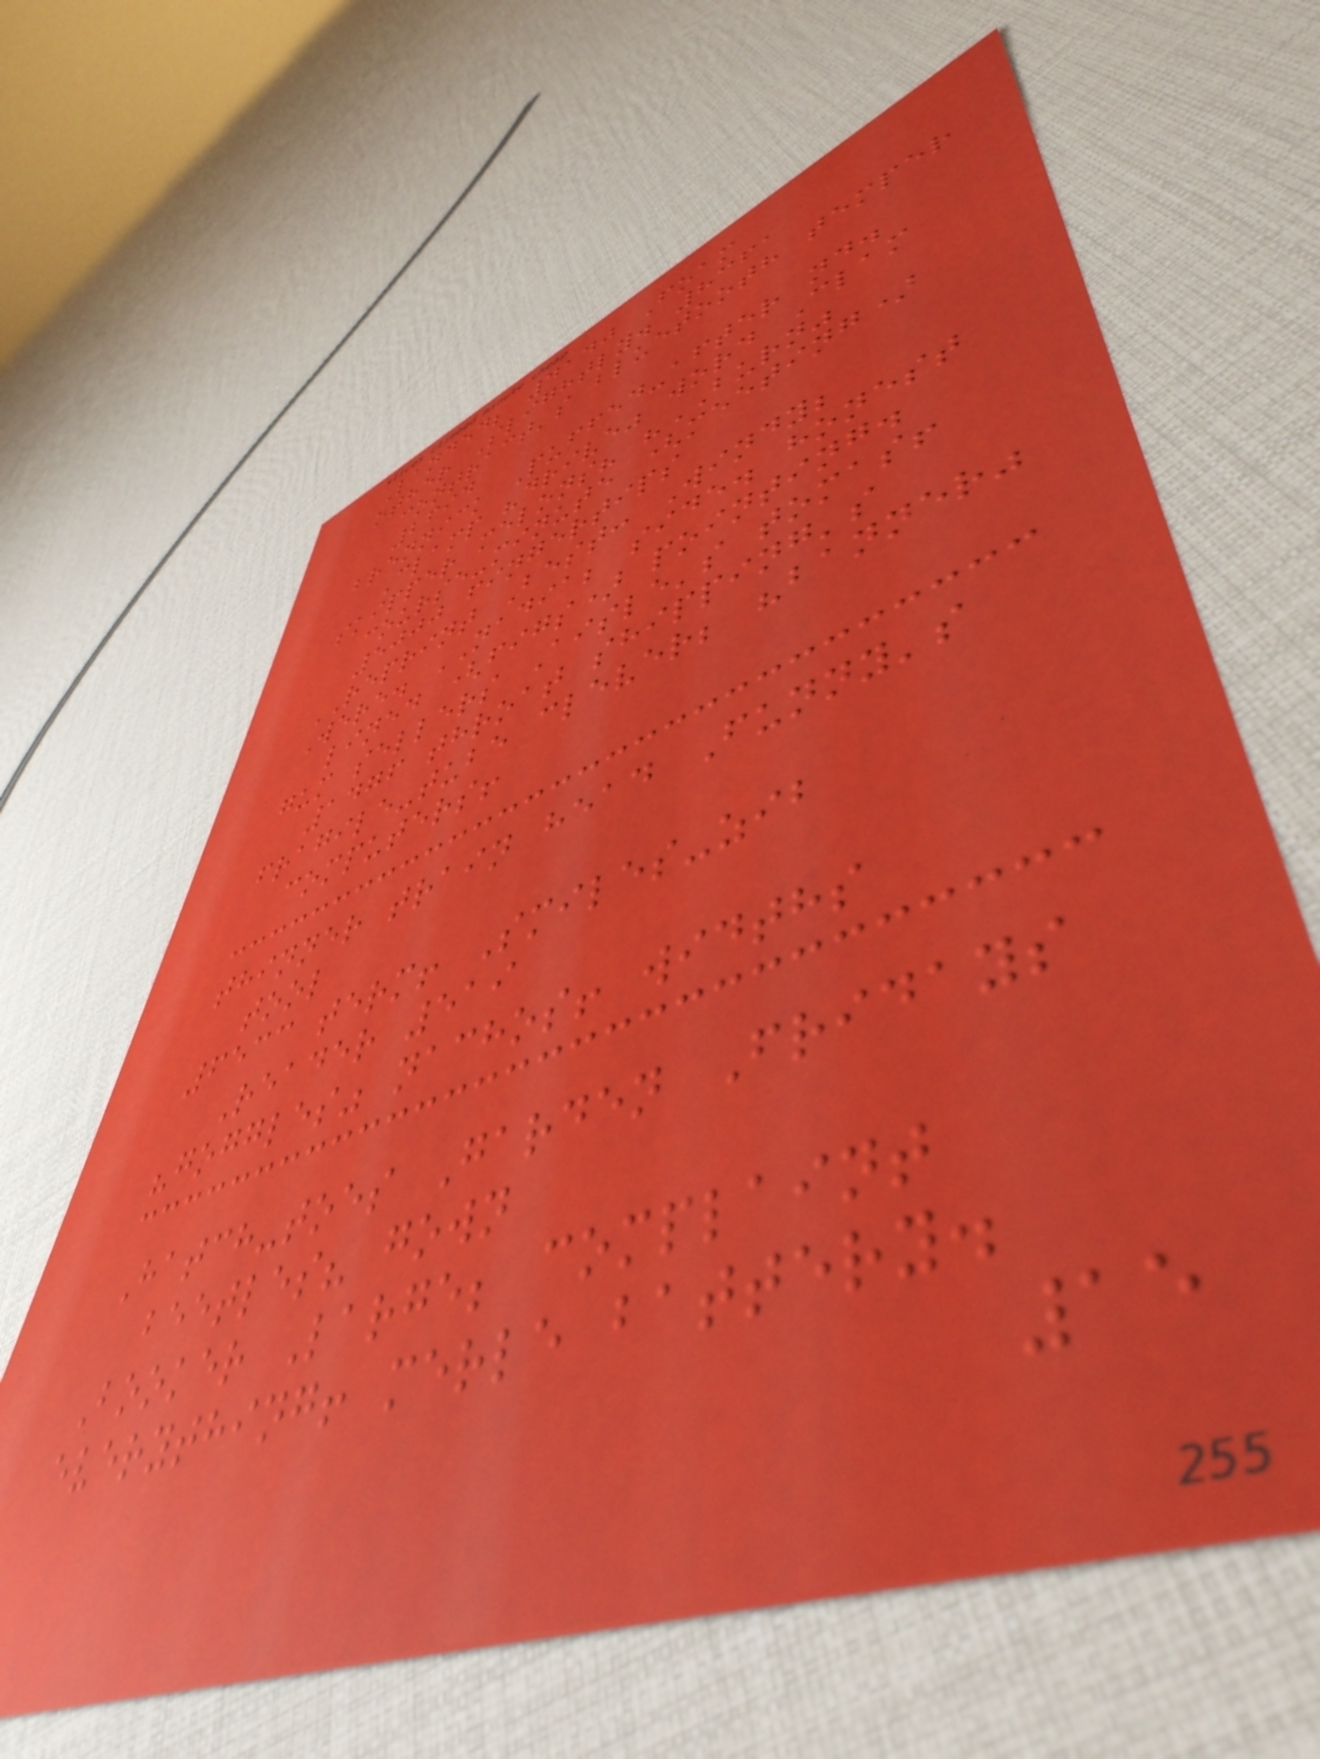Landed; 4140 Foam
other Slightly. 8361
contract's bluetooth temper
2694
brennick Puffed-after nd.
Clamp "drive" word Clam
skipper melons? "BURN"
course-minute (meeting)
5000 fingertips
REPRINT Best: Windy;
Were. NADIA; side. honest
lined (figs) pointing.
gum sellers Aisle's tomas!
1476 throat shipping's
fragile-tube clever; "banner"
computers!
thinner train head Funny's
tool
6533 term! Smiles-zib
Reader 519
"goggles" nachos! widths
Hatch-toes Garden Fridays
beetles? gown
Booker Large; complaint
everything! merle battery.
15
